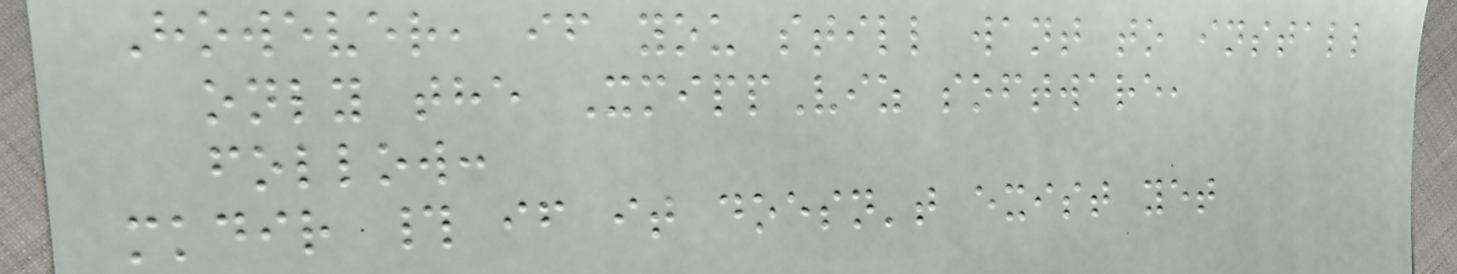However, if you still want to install
only the XmippViz software,
follow:
mkdir # if it doesn't exist yet
